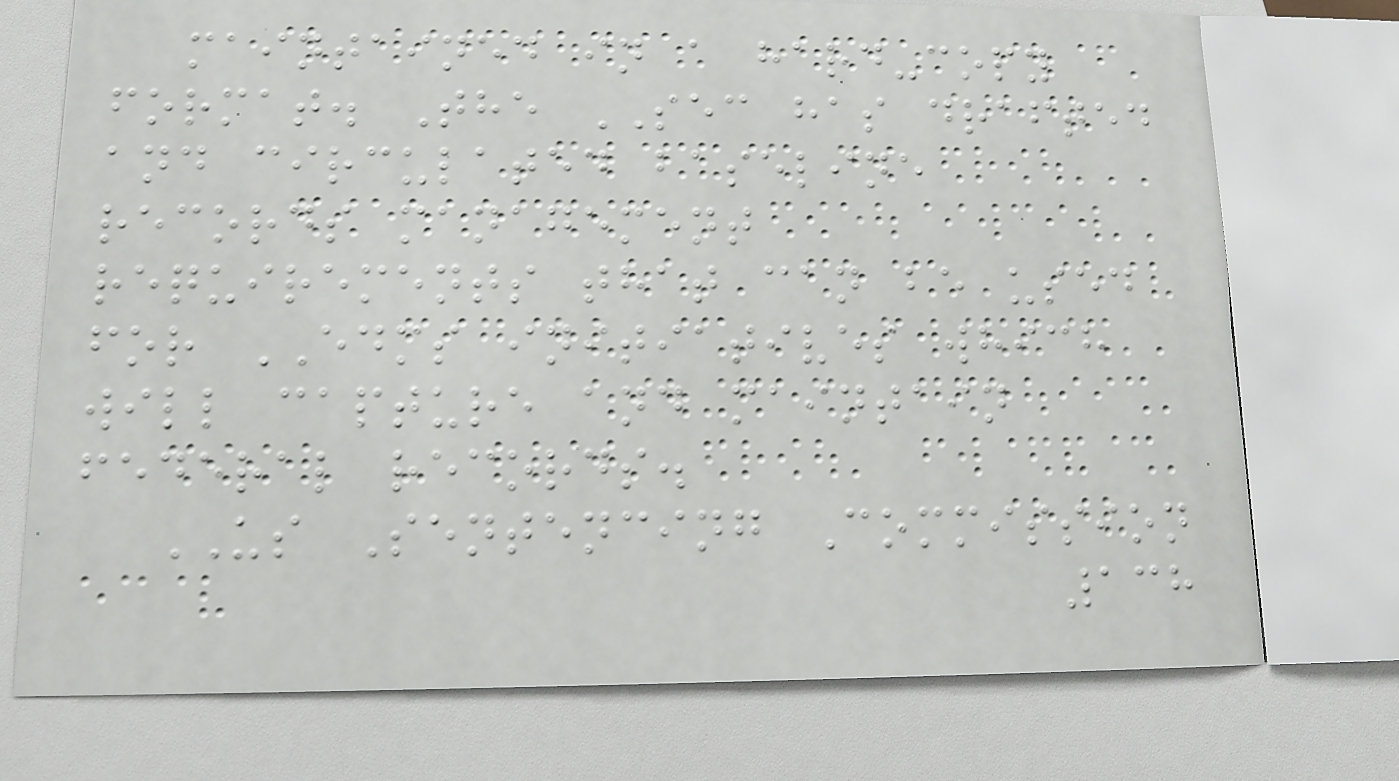maintained in a hard-copy
format. The SEC has drafted
and circulated baseline
records management
requirements that can be used
for EDMS initiatives which
will capture and maintain
federal records.
US Sentencing Commission
138
